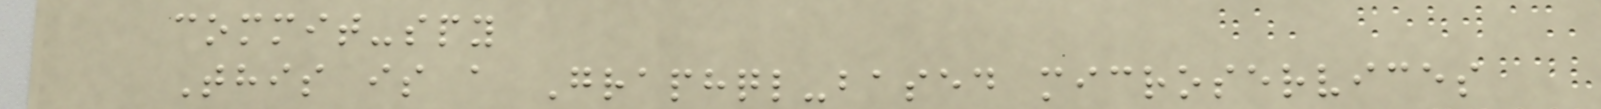commit-spy
This is a Graphql-based microservices
